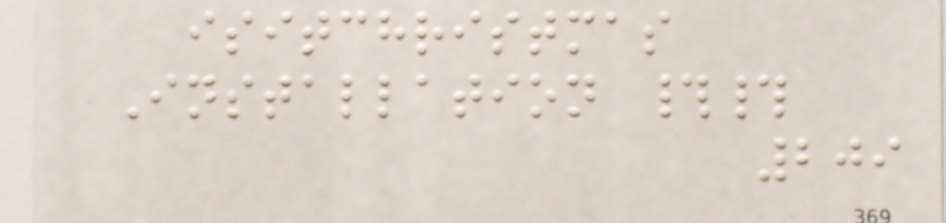isitchristmas
Installation ##
209
